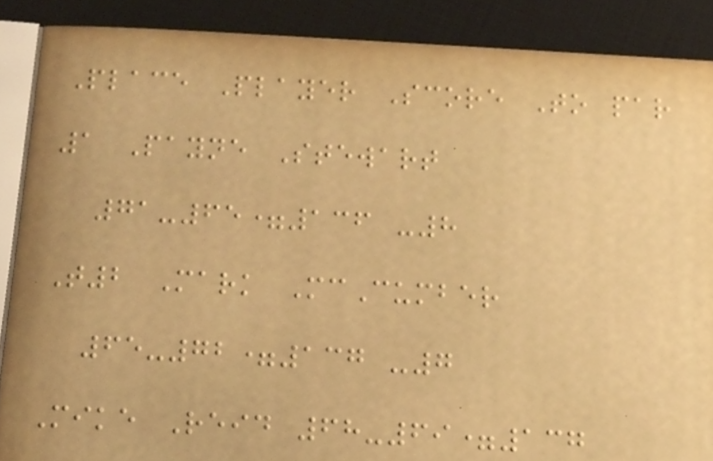Place Player Score To par
1 Payne Stewart
71-65=136 -8
T2 Mark McCumber
65-72=137 -7
Mike Reid 68-69=137
